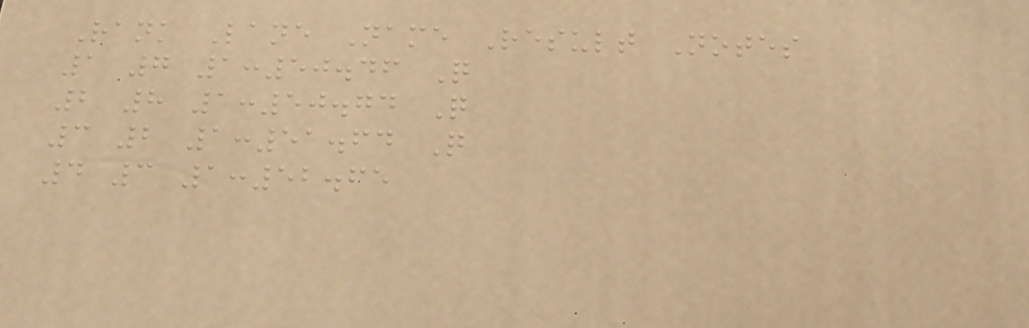Rank Lane Name Result Notes
1 7 1:50.46 Q
2 8 1:50.74 Q
3 2 1:51.64 Q
4 3 1:52.65
